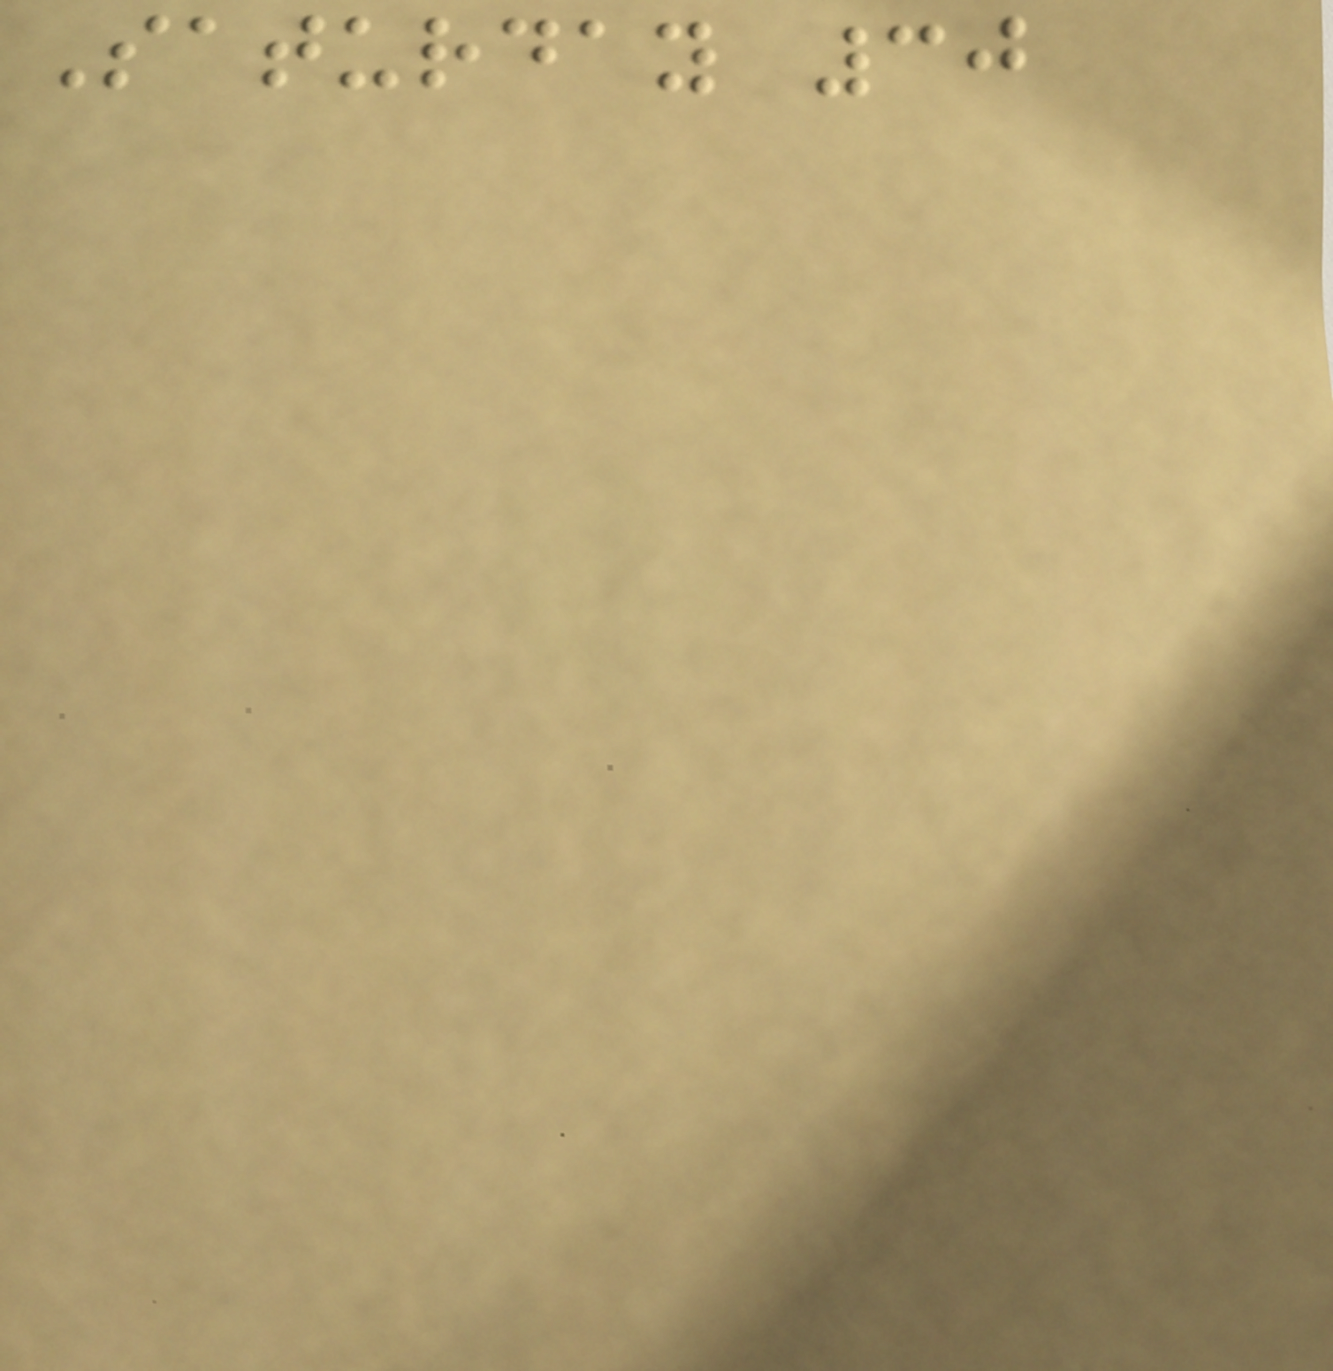Saturday 30
